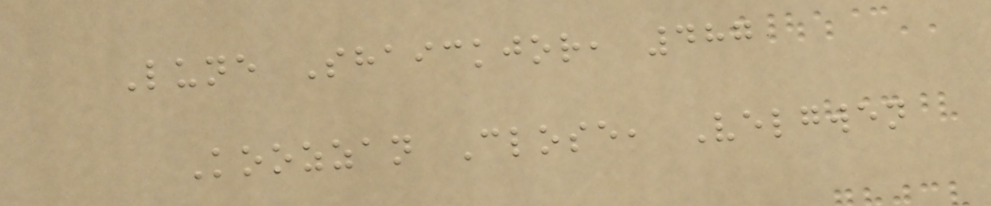Lune Shaickjor, 487
Koozzan Close, Velgwen
